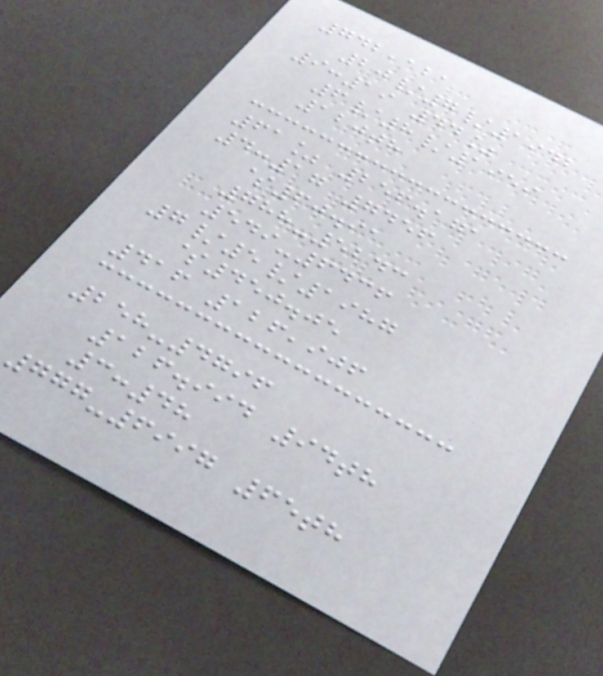742,121
20/7/1942
9:19 44%
6/8/1959
120th
61% 256.171
4:17 7456
$60.91
788-5243
549-6436
7/5/1987
$450.05
416 126,906
258-4796
126.994 94th
3:48
777-6997 65th
